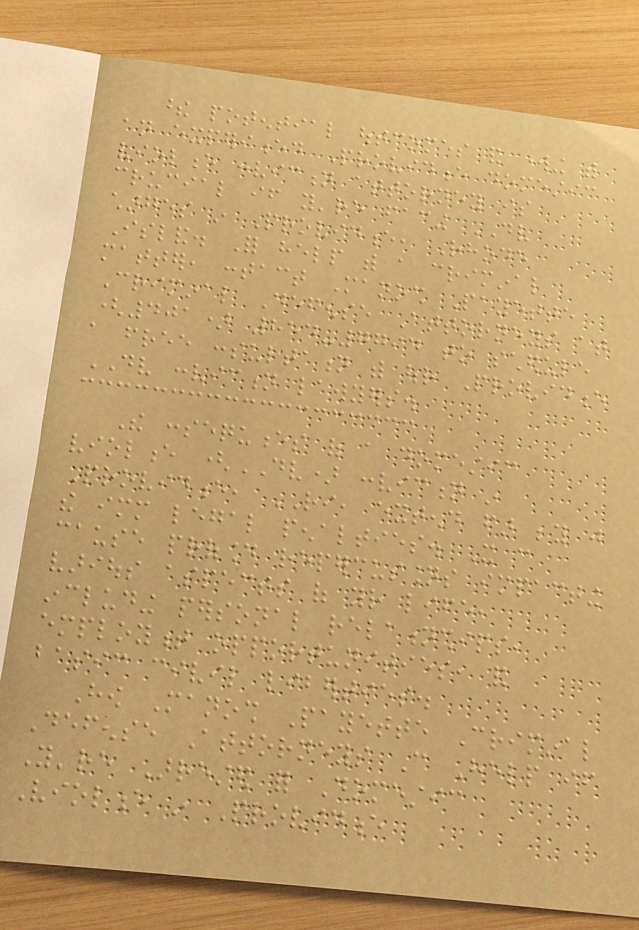these potential outcomes and working with
an experienced Providence domestic
violence conviction attorney is
crucial if you're facing DV
charges in Providence, Rhode
Island. For help with a criminal
matter, contact Manosh Payette
Criminal Defense Attorneys at
(401) 854-7794 to schedule
a free consultation with our Providence
DV conviction lawyers.
The consequences of a domestic
violence (DV) conviction in
Providence, RI, extend far beyond just
the immediate legal penalties. It can
cause profound repercussions impacting
various aspects of your life,
including personal relationships,
employment opportunities, and
basic civil liberties.
How Manosh Payette Criminal
Defense Attorneys Can Help if
You're Arrested for Domestic
Violence in Providence
